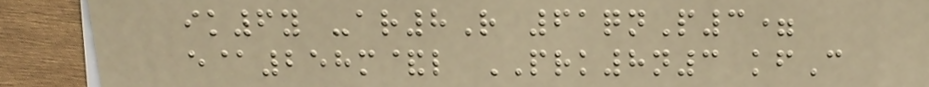ik6y -ar8R 61qnP3=
e@258m&l PRK8n3 kfC
